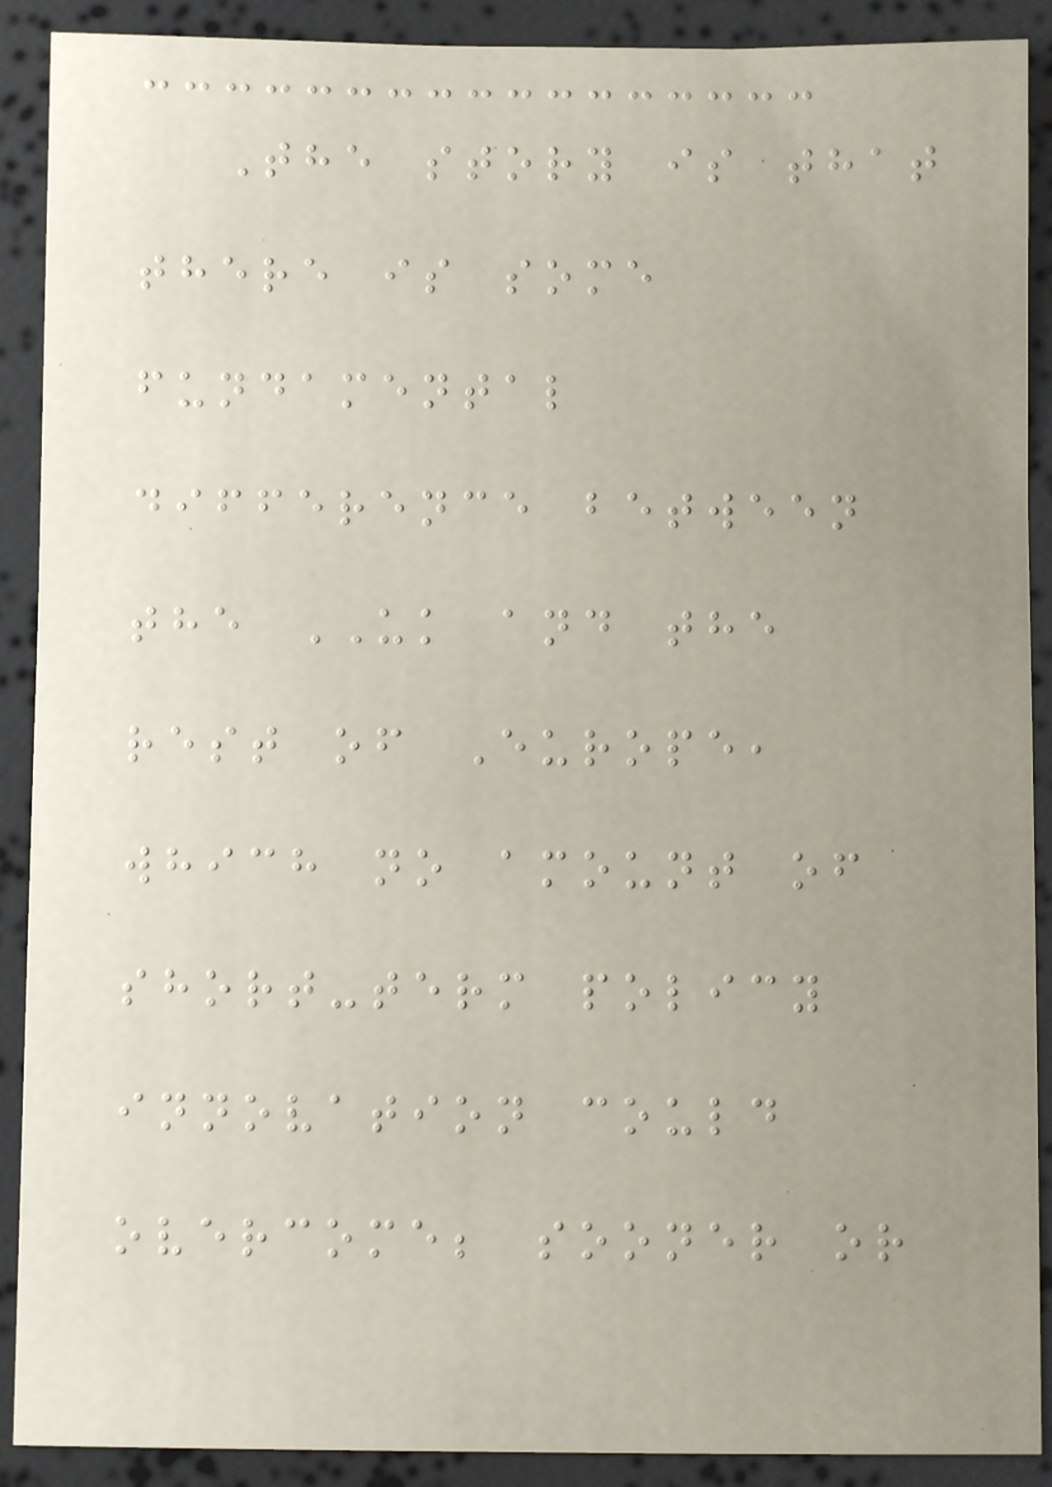The story is that
there is some
fundamental
difference between
the UK and the
rest of Europe,
which no amount of
short-term policy
innovation could
overcome; sooner or
